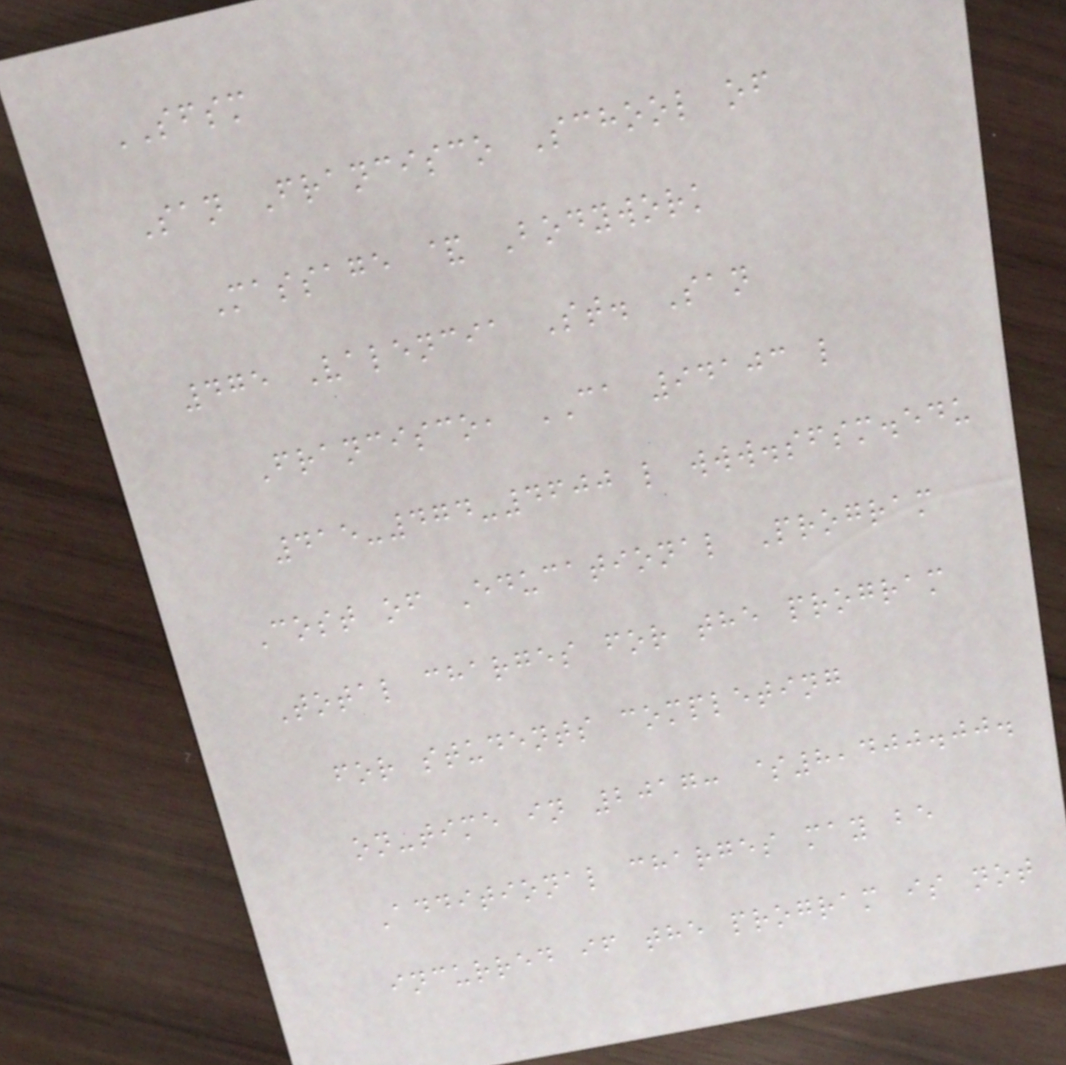SFSM
San Francisco School of
Massage & Bodywork
475 Valencia St. San
Francisco, CA 94103 l
415-474-4600 l www.sfsm.edu
Cost of Educational Program
Total charges for the program
for students completing
on-time in 2017: $8,400.00.
Additional charges may be
incurred if the program is not
